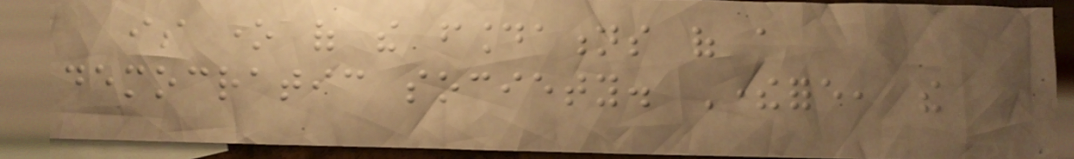is one of the foundations of a
democratic society. Therefore, the
